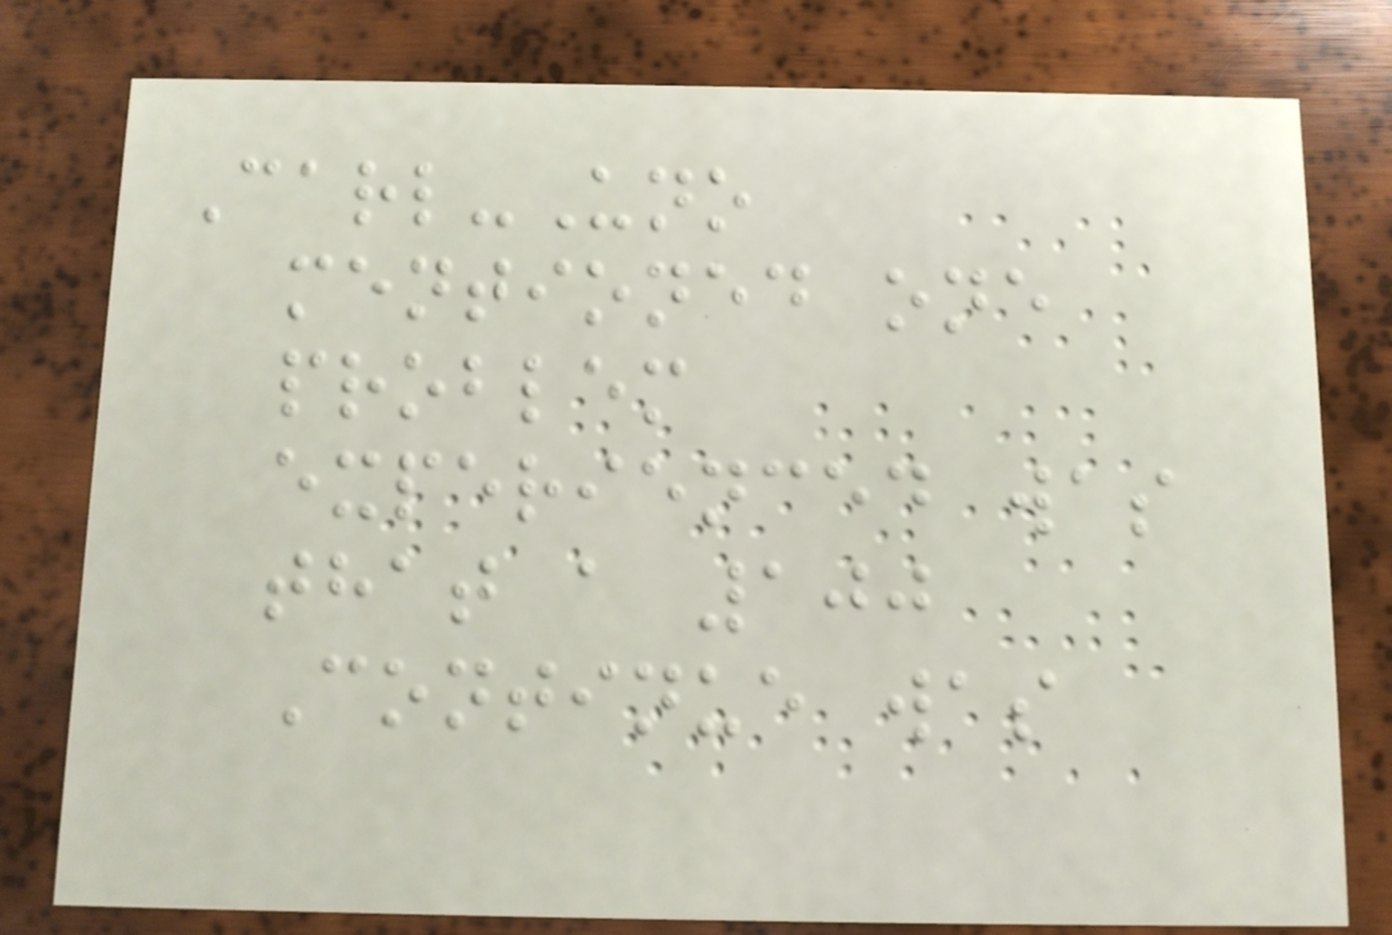Carl-Uno
mentioned one
problem
experienced was
that a 100
Continue was
